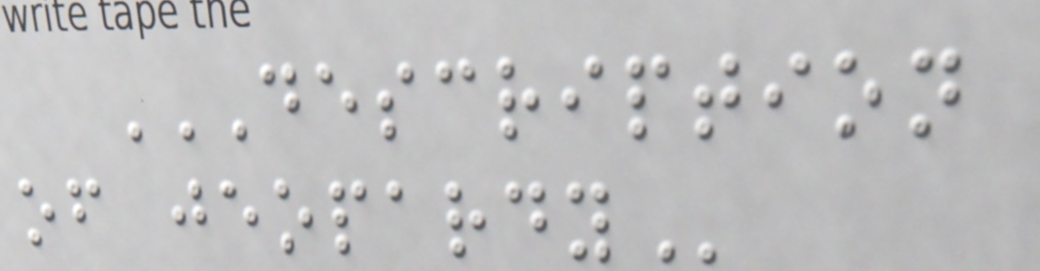DESCRIPTION
OF JEOPARDY
